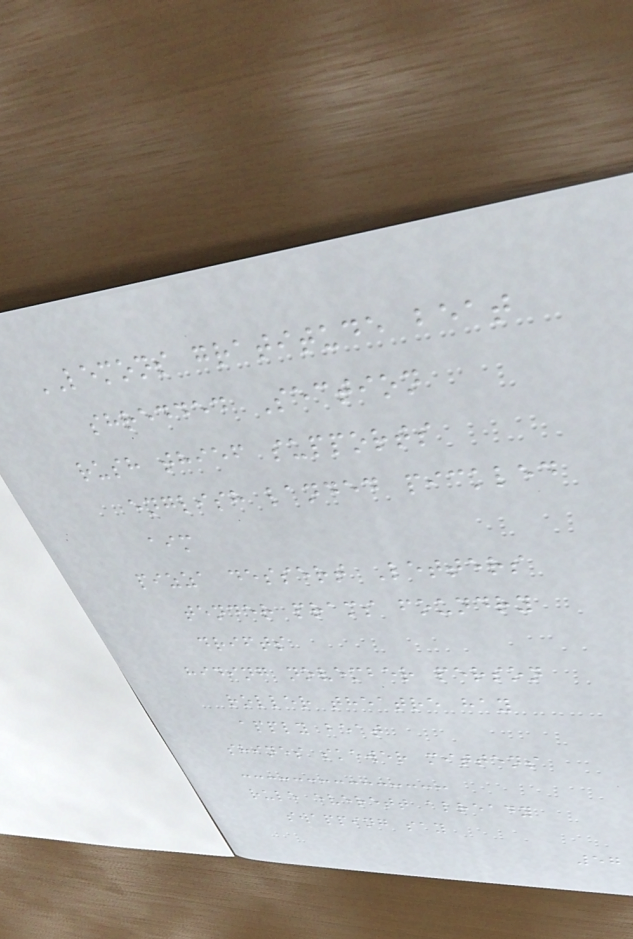LEMONS gratitude beat
shredded Section
rush thief supports
english landed pickled
aim
pizza dessert Letters
tender prams foundry
drifts
hiding november person
roller theatre hay
apply beat
shines skewer mittens
rule everett already
swapping say
57
